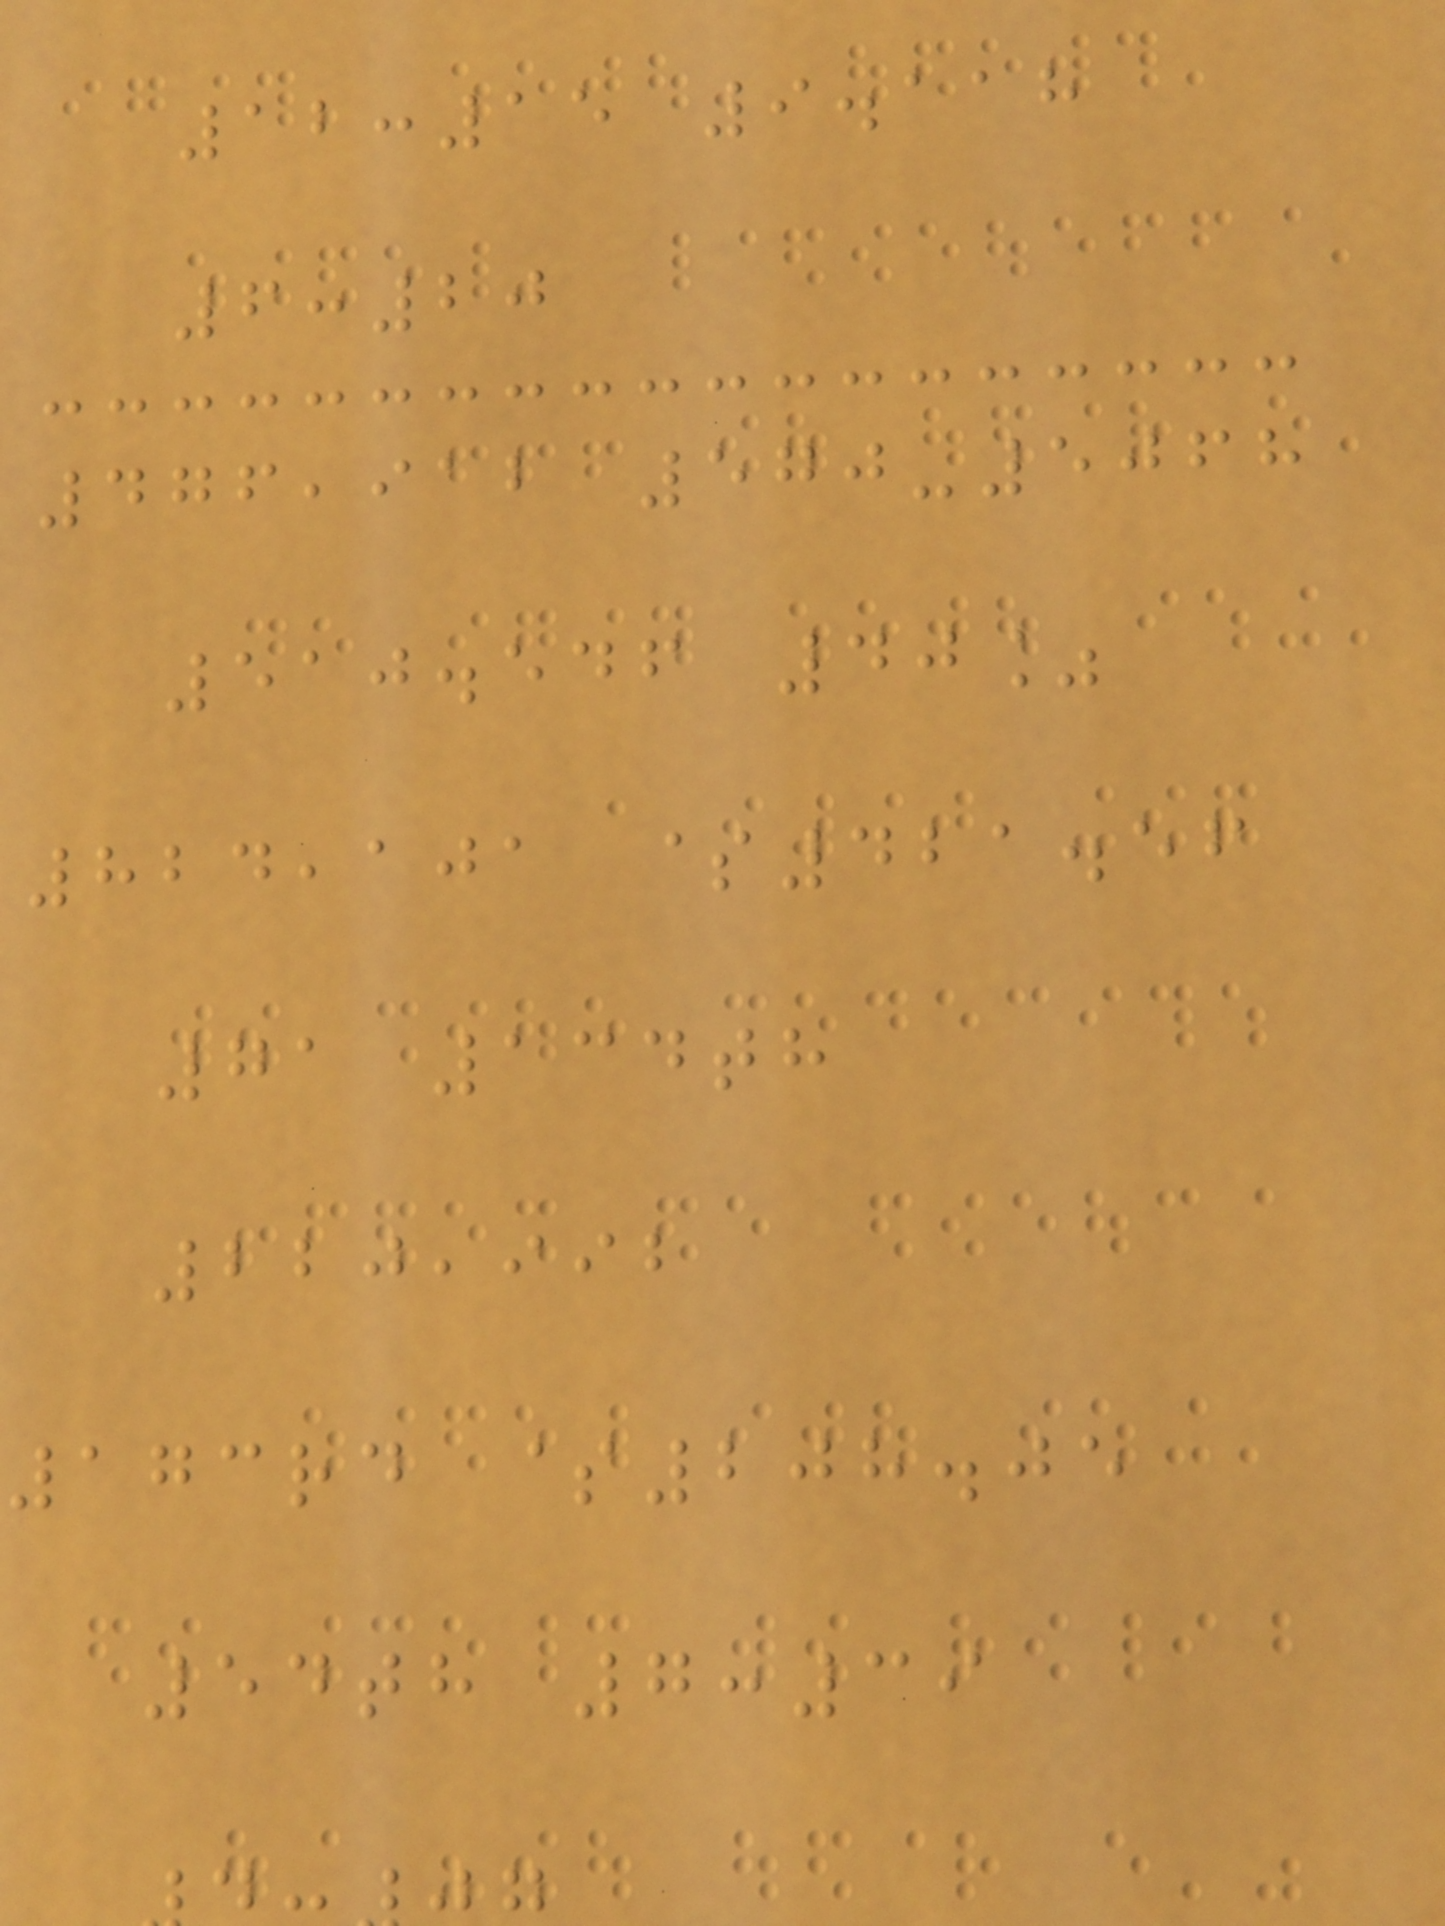12:15 9.118
6:20
476,912 570-5068
510.546 40%
824,101 $421.56
71 134th
220,992
173rd $208.05
54th 7:39
